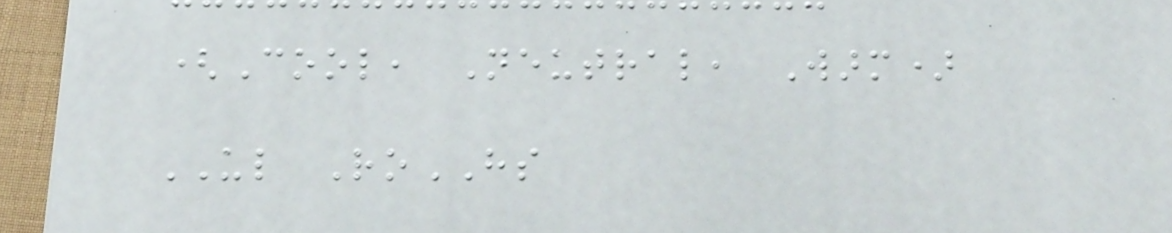(Cool, Neutral, Warm)
UL RoHS
